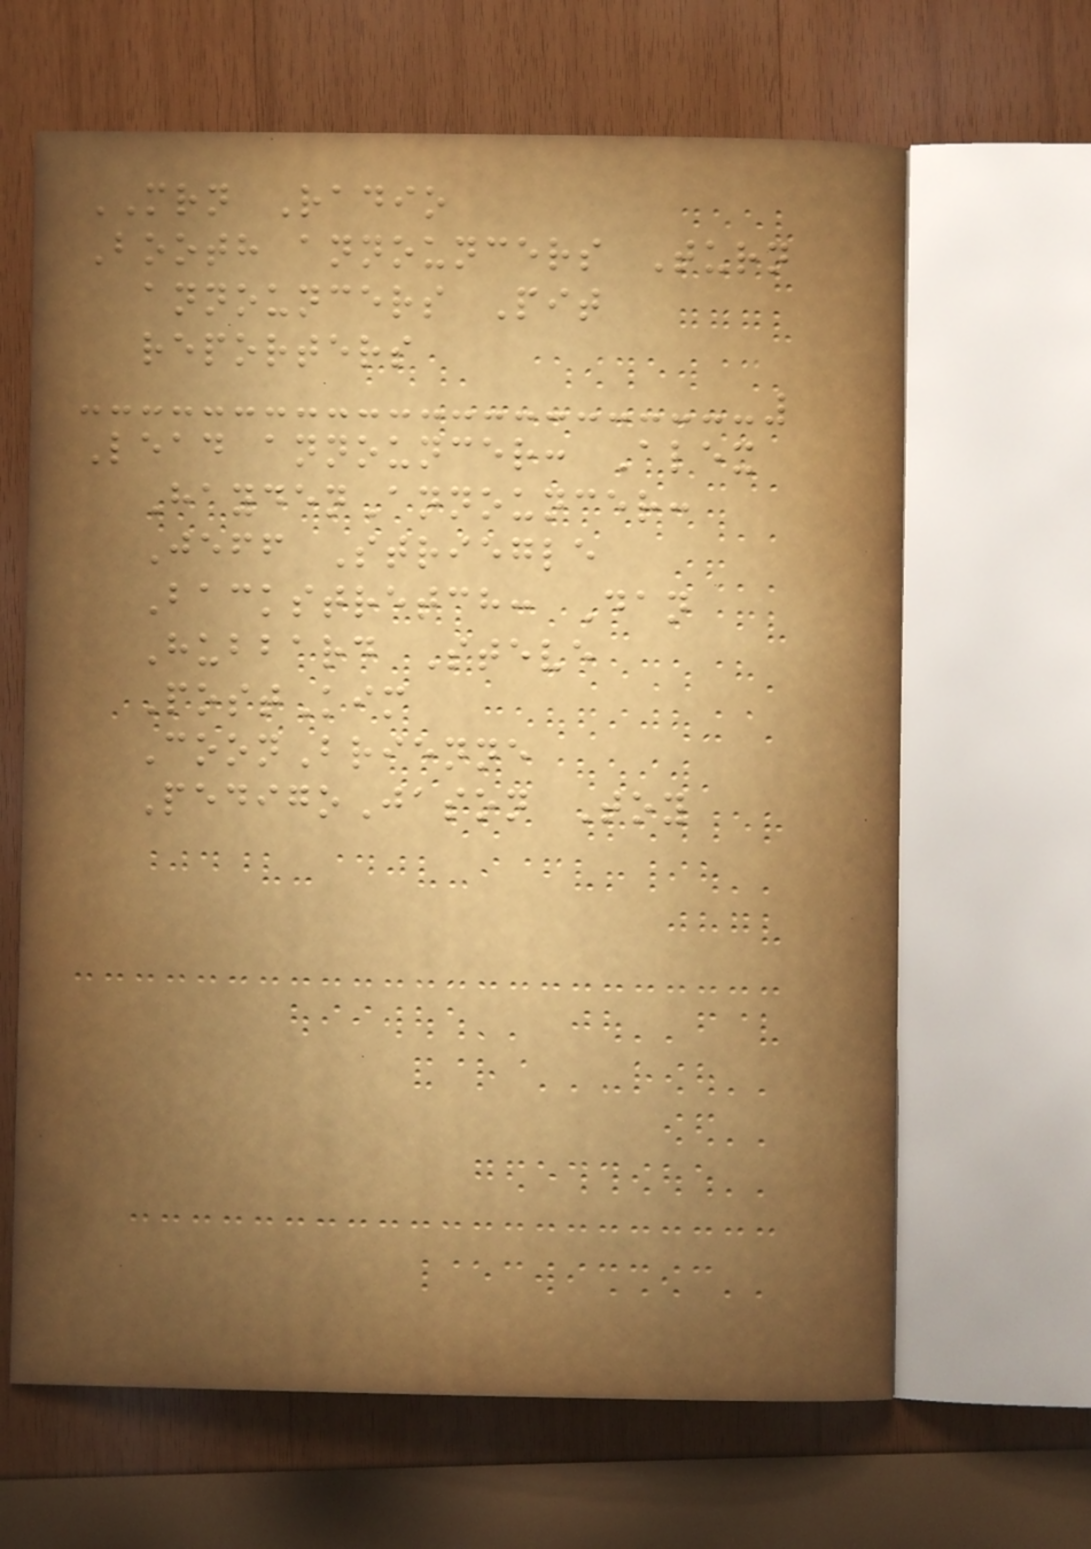MRN Radio
Booth announcers Turn
announcers Pit
reporters
Lead announcer: Alex
HaydenAnnouncer:
Jeff Striegle
Backstretch: Dan
Hubbard Steve
PostKim
CoonBrienne
PedigoJason Toy
